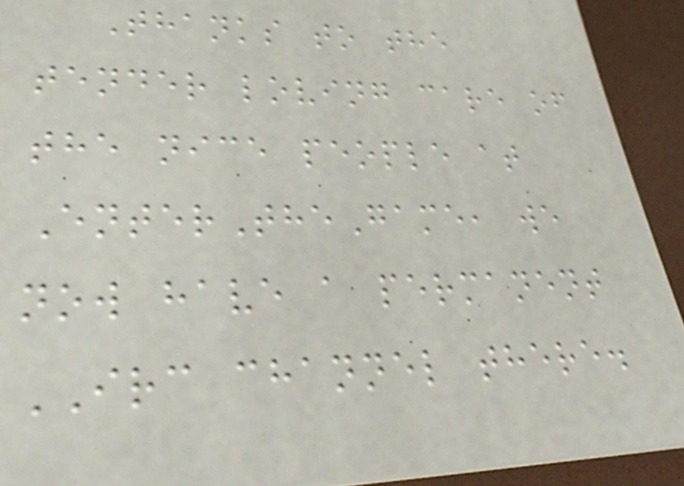Thanks to the
tender loving care of
the nice people at
EnterTheGame, we
now have a permanent
IRC channel there.
